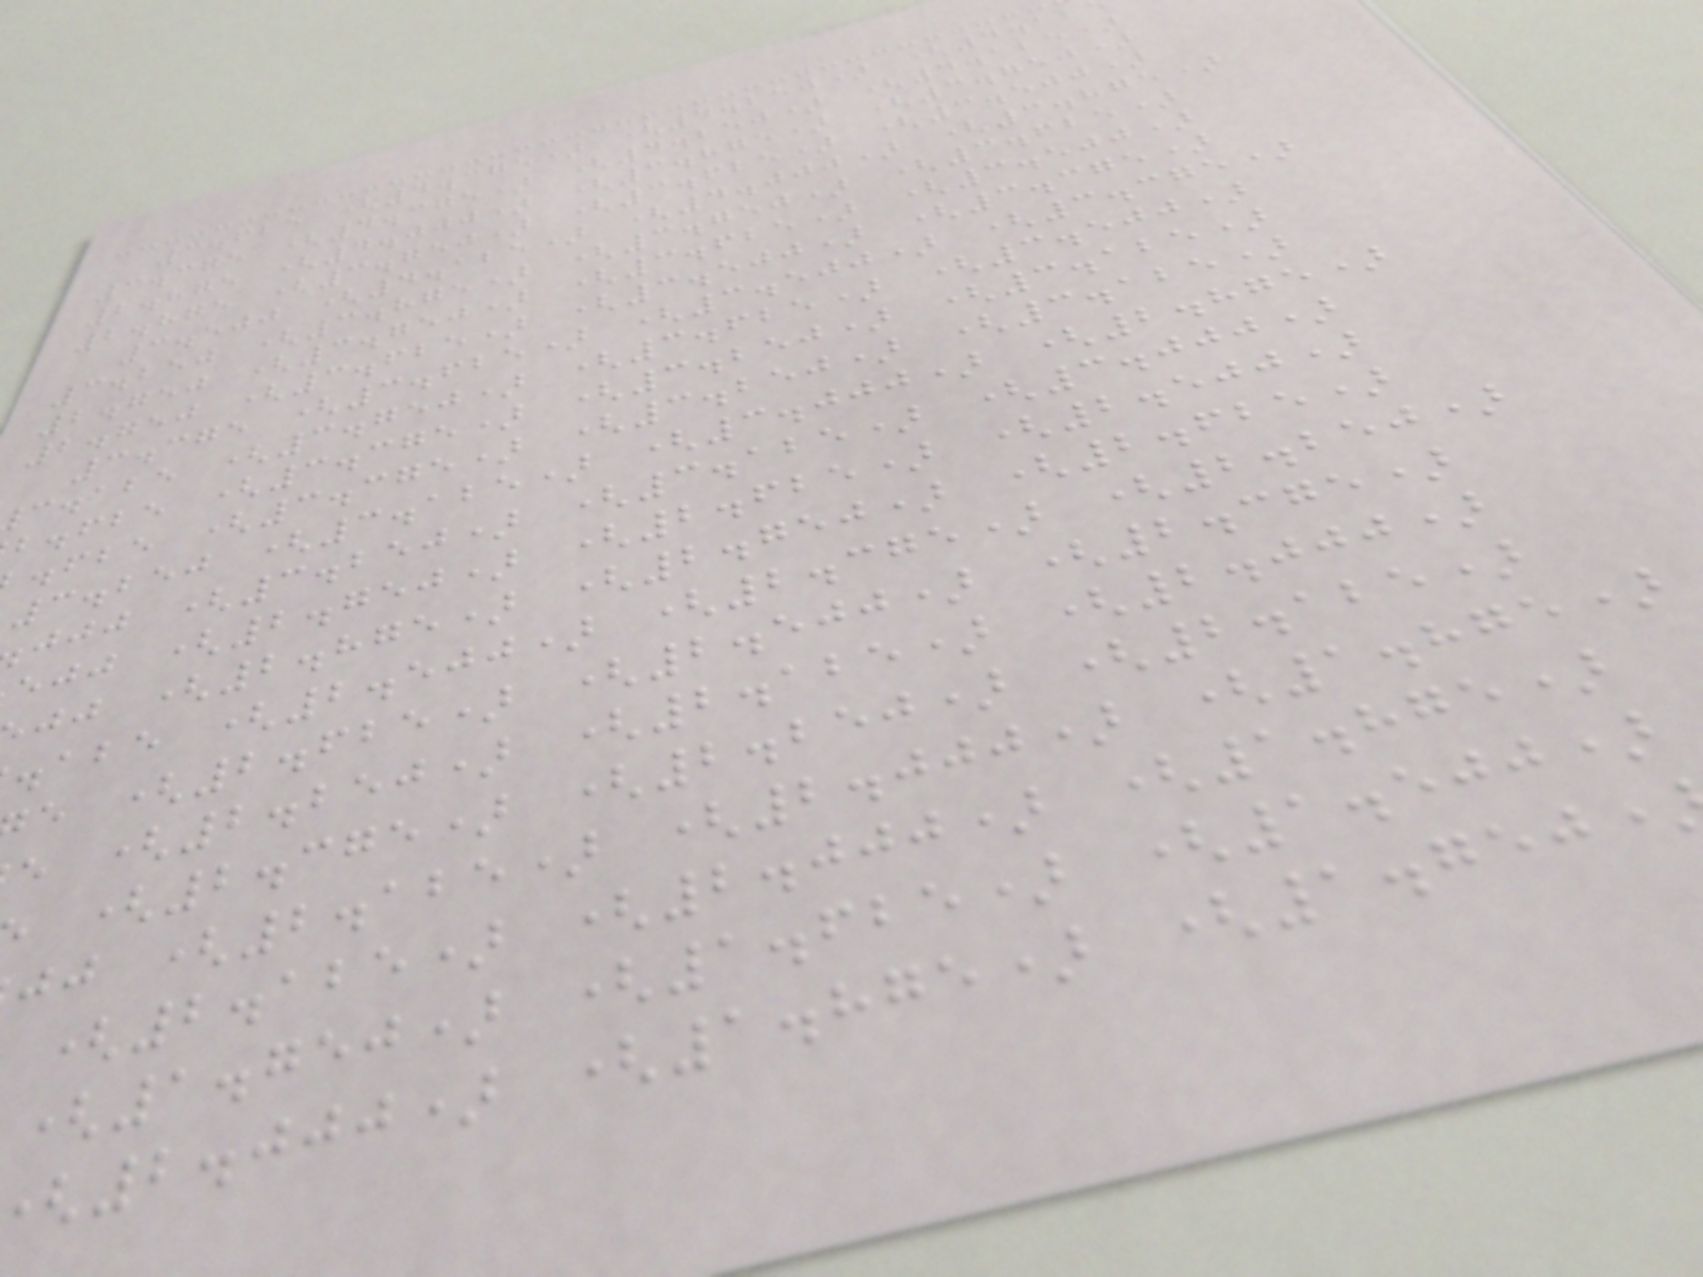3.625 (4.375) (4.250) (4.12
3.375 (4.375) (4.250) (4.125)
2.875 (4.000) (3.875) (3.750)
2.875 (3.750) (3.625) (3.500)
3.500 (4.125) (4.000) (3.875)
3.250 (3.875) (3.750) (3.625)
2.750 (3.750) (3.625) (3.500)
2.750 (3.625) (3.500) (3.375)
3.375 (3.625) (3.500) (3.375)
c.abe (3.750) (3.625) (3.500)
b.fbe (3.375) (3.250) (3.125)
.fbe (3.375) (3.250) (3.125)
3.250 (3.125) (3.000) (2.875)
jjj (3.250) (3.125) (3.000)
ejj (2.750) (2.625) (2.500)
jj (2.875) (2.750) (2.625)
.abe (2.500) (2.375) (2.250)
e (2.625) (2.500) (2.375)
e (2.250) (2.125) (2.000)
(2.375) (2.250) (2.125)
jj (2.125) (2.000) (1.875)
(2.125) (2.000) (1.875)
(1.750) (1.625) (1.500)
2.000) (1.875) (1.750
